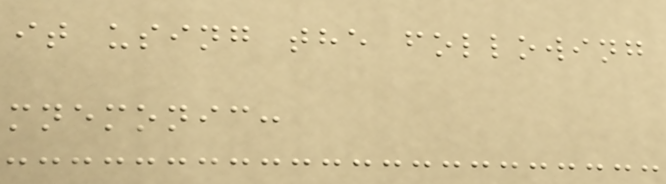it using the following
mnemonic:
